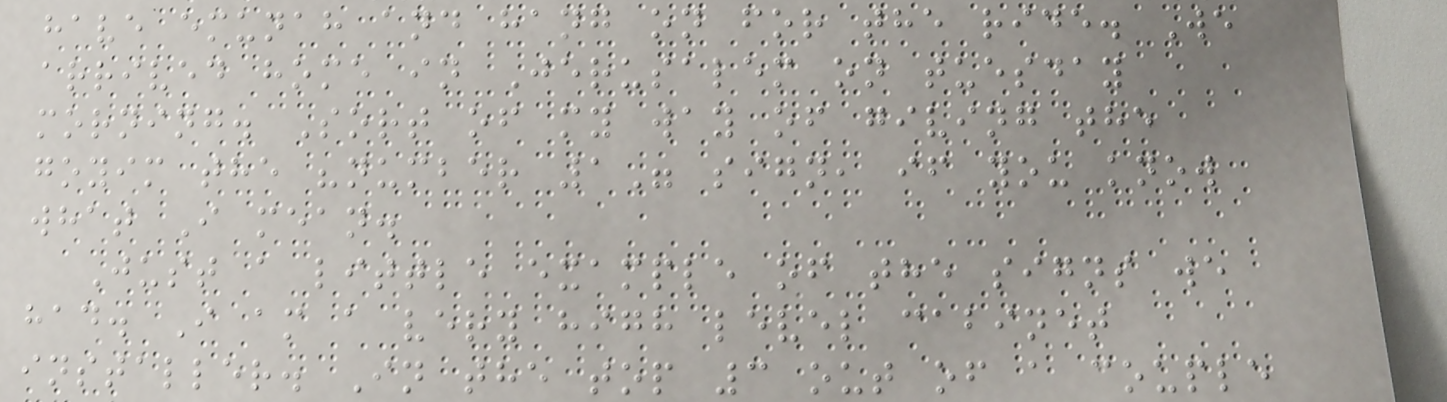have emunah and hang on for the ride. We
arrived home in Jerusalem on tuesday
morning. Sort of my way of giving the
goyim the "number 1" sign, if you know
what I mean.
Just a little example of the signs we
had. I am a very high level cabinet
installer. In the top 3 out of a couple
